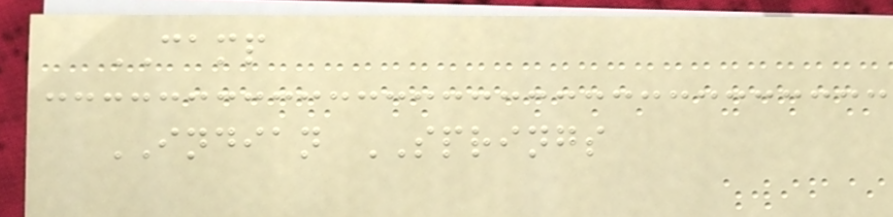CAMP
INDIAN SPRINGS
